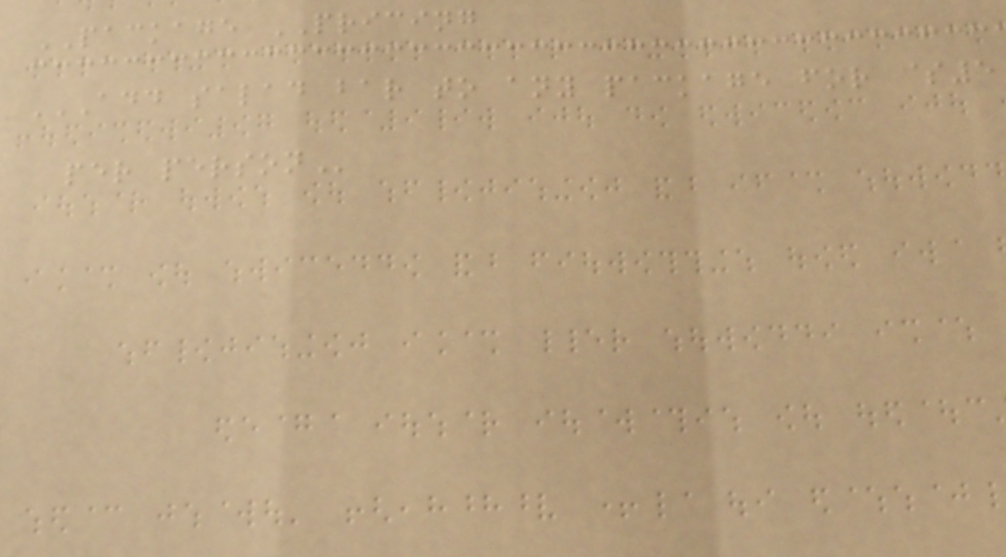PACKAGE PRICING
ADD SALAD BAR TO ANY PACKAGE FOR $5
PER PERSON
